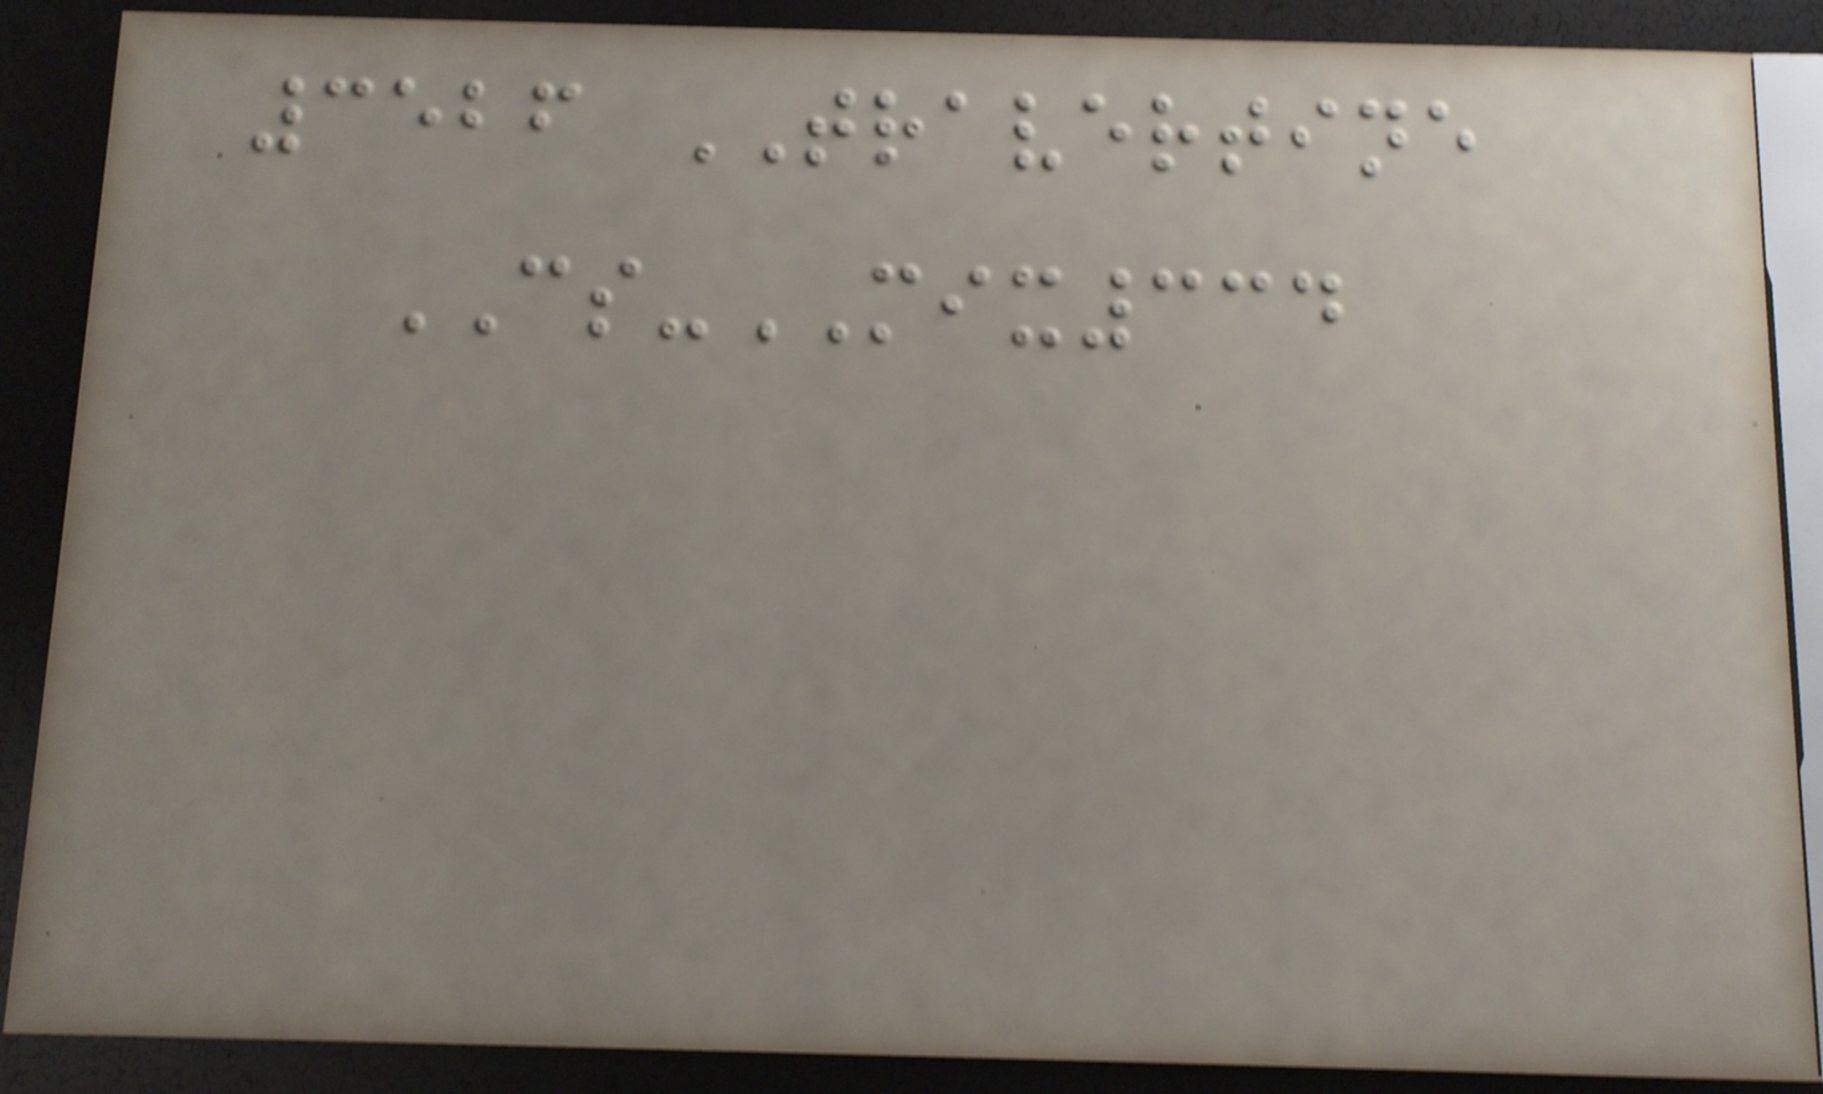3526 TRAVERTINE
CS-MIX334
